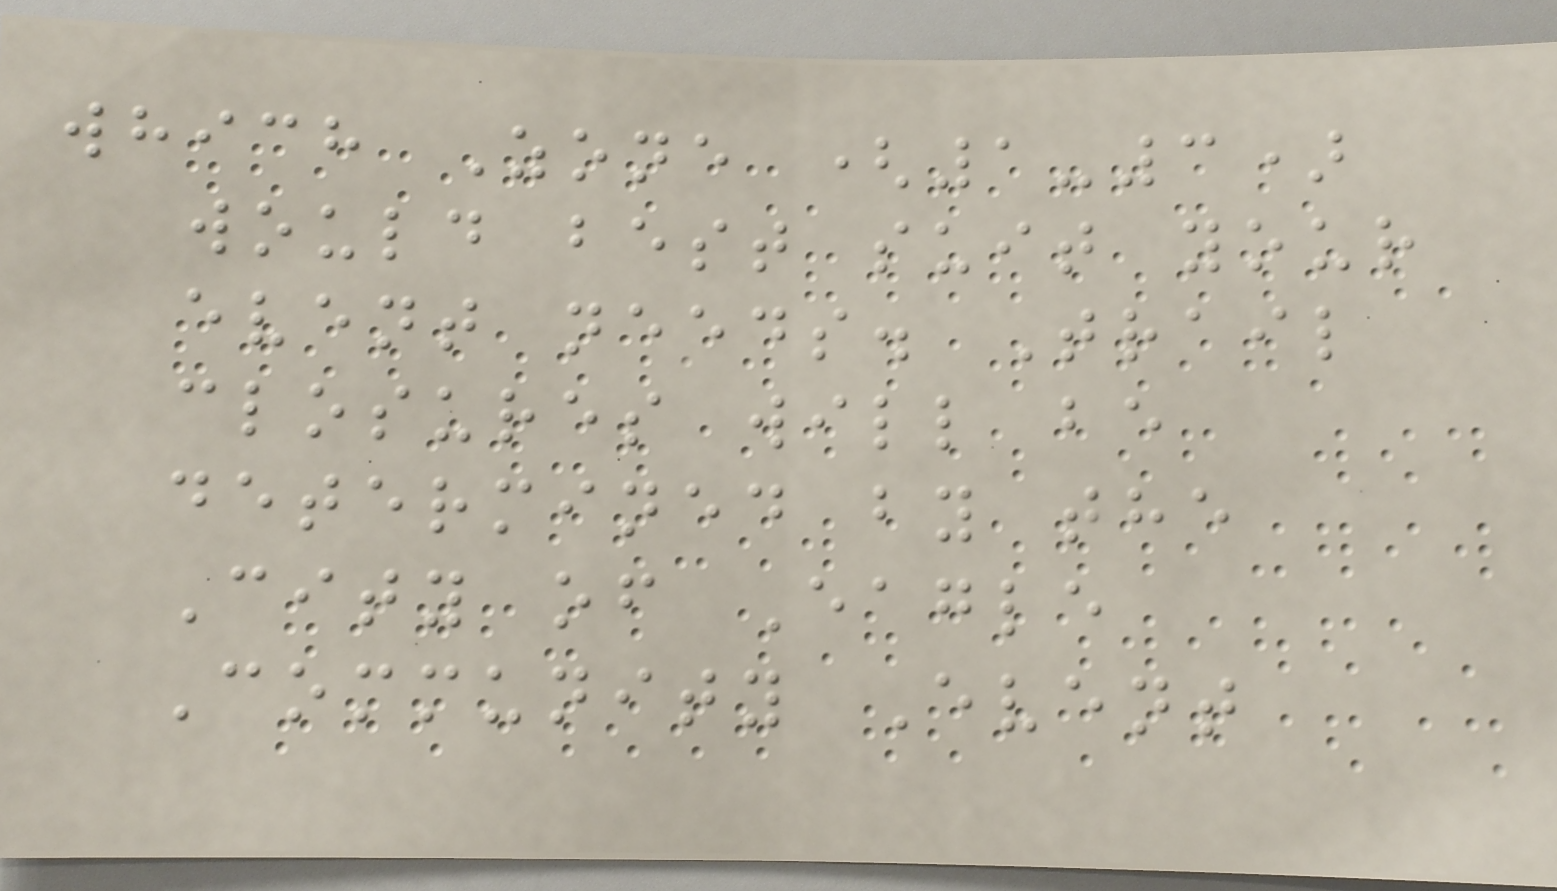which Zone (1-3)
would best suit your
event needs. Trail
closures will be
determined by the
City of Eagle
Community Event
